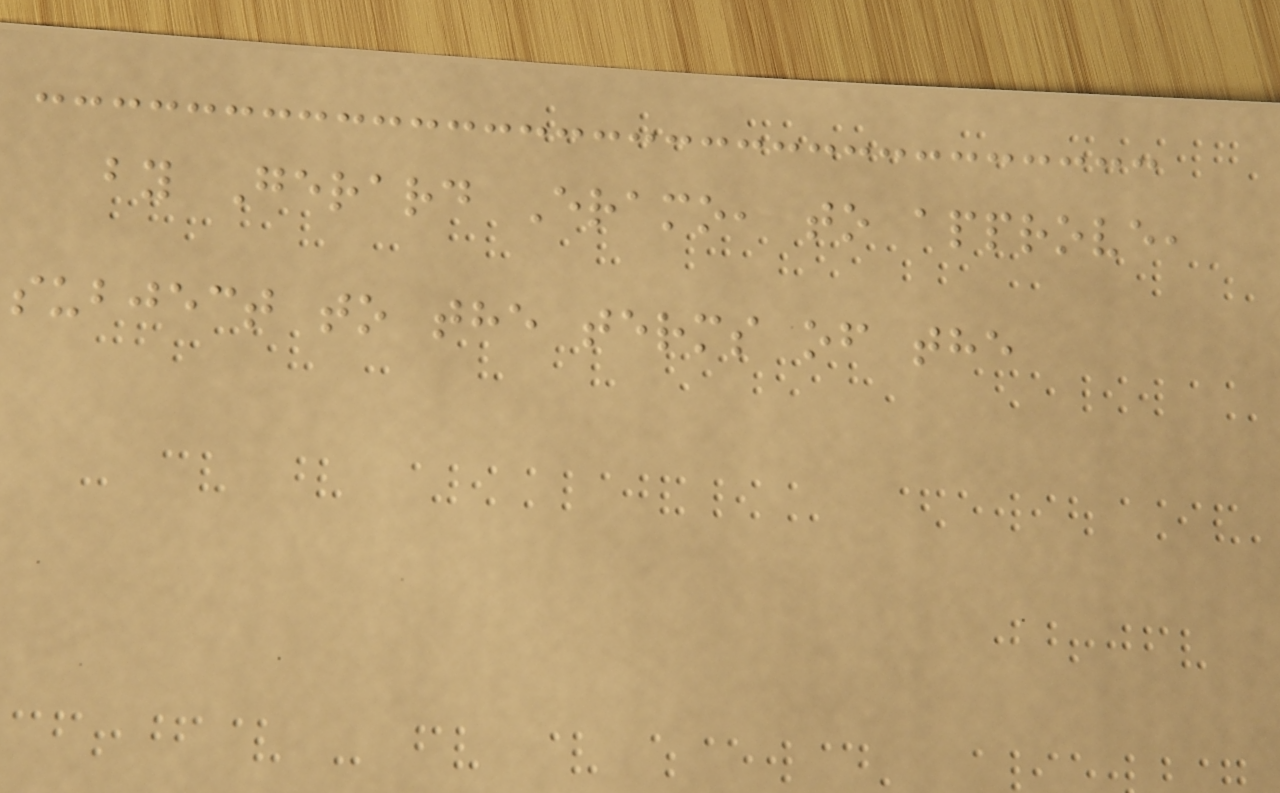by Gerard Eramo, to approve,
subject to the terms of the
